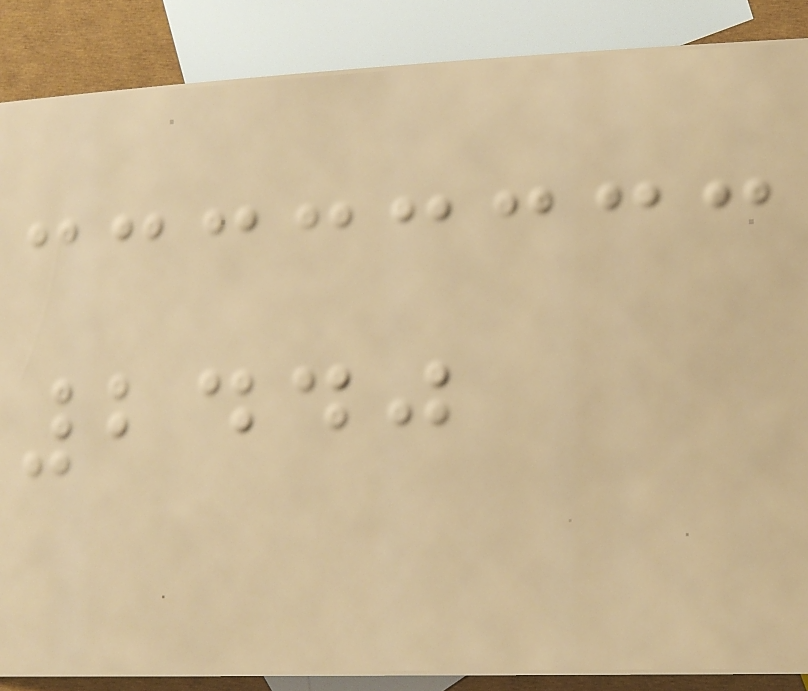2440
